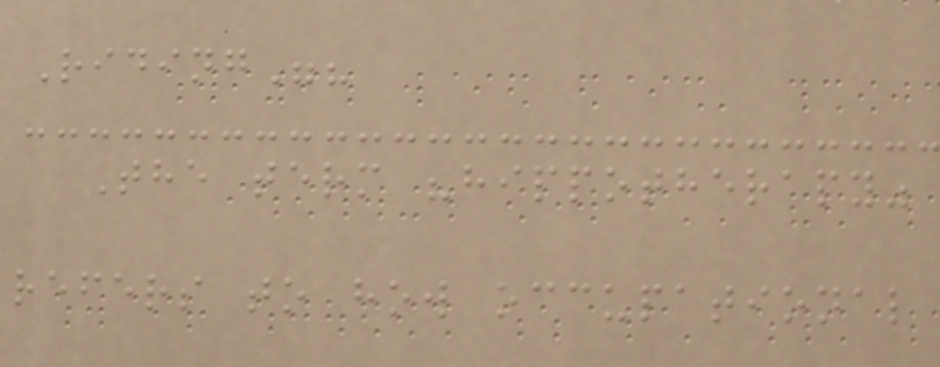Riding"?
The term "hippotherapy"
refers to how occupational
